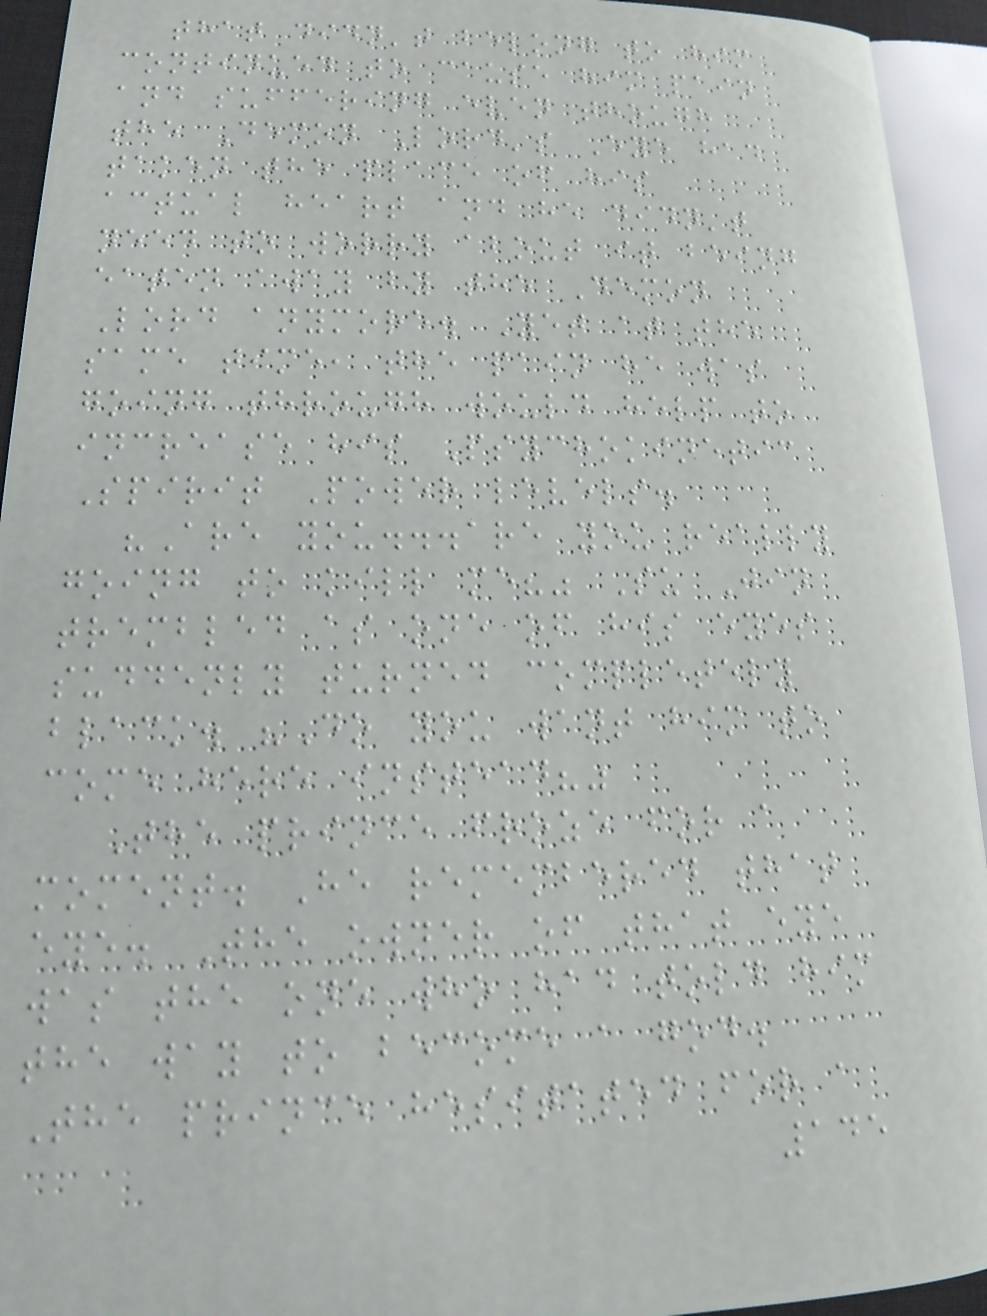that didn't belong to him
continued to cause him pain
and suffering even though
the Demon Lord's Eye had
taken the place of his
actual heart and he didn't
need to worry about it being
eaten away by the Demon
Lord anymore. Yet at the
same time, the pain he was
going through would help to
increase his Psychokinetic
Spirit Power levels.
"Are you...are you really
going to kill me?" Su Jin
trembled as one of his eyes
suddenly turned completely
black. "Do you want him to
come here instead?"
The prince froze for a
moment. He remembered that
eye. The owner of that eye
was the one who had told him
the way to become a god.
The prince hesitated for a
145
